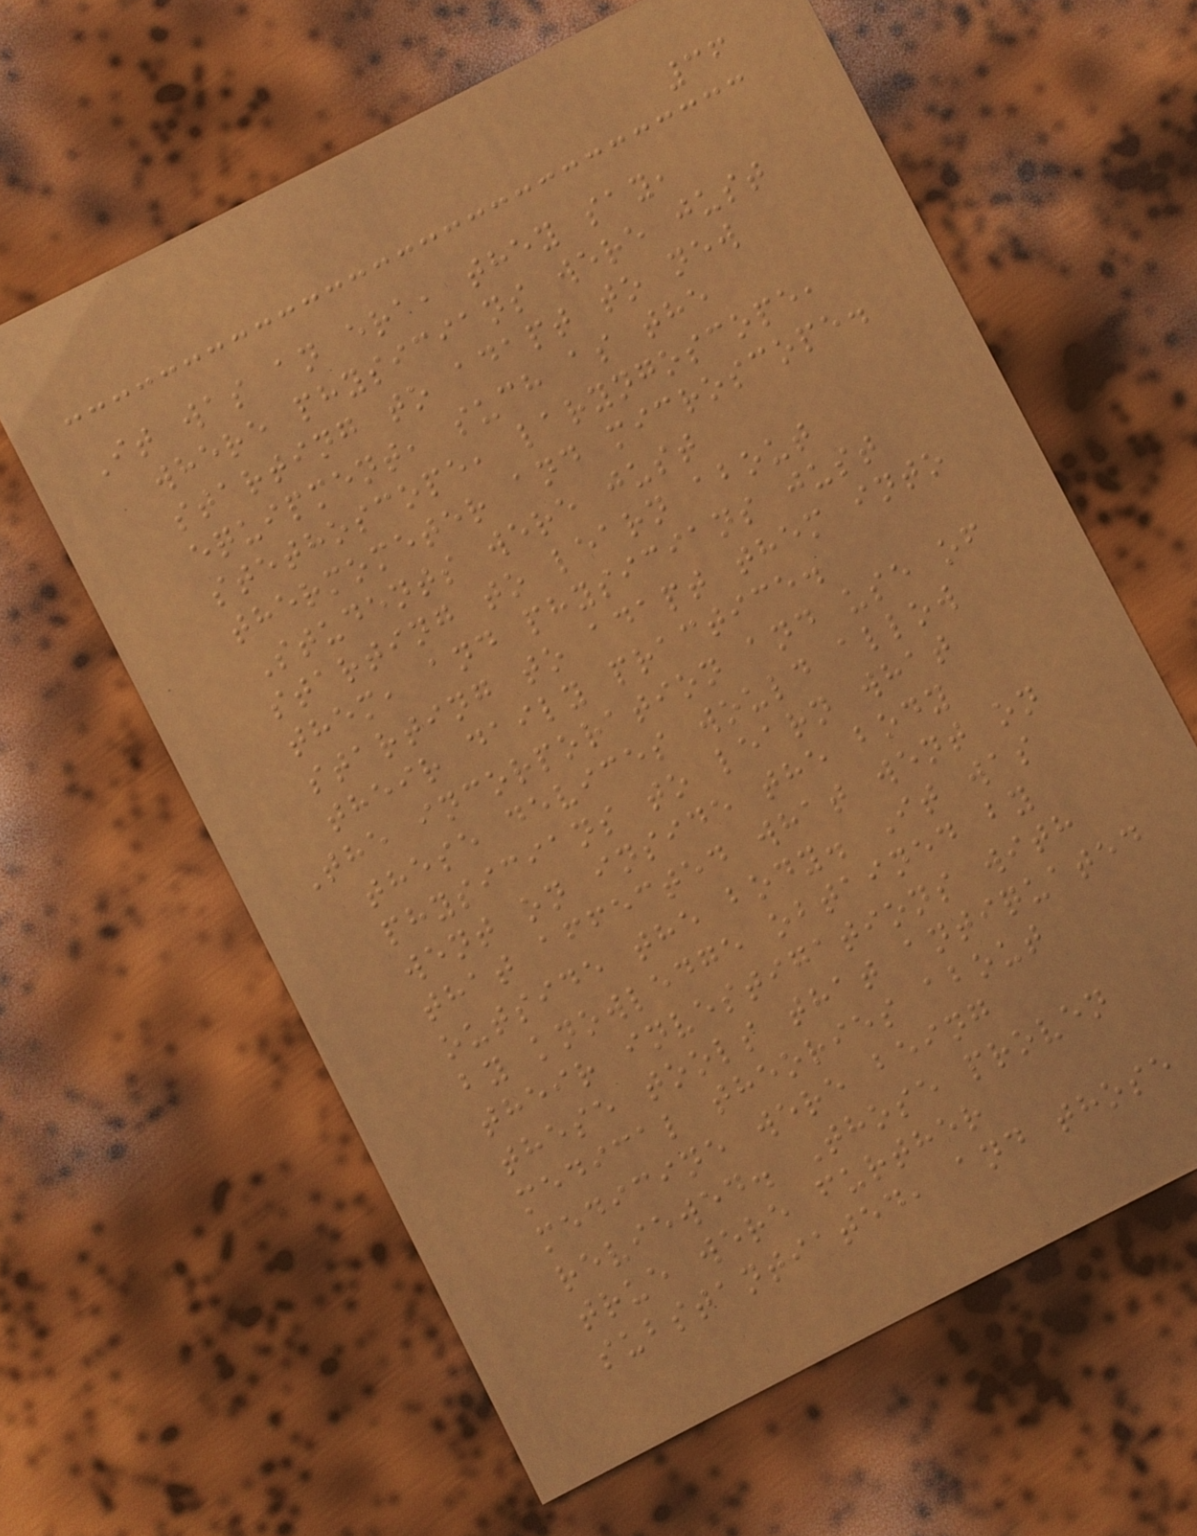36
It was an era, they say,
where physicians were just
starting to adapt to new
equipment, such as the
stethoscope, laryngoscope,
thermometer and microscope.
Students were just
starting to learn about
them, and physicians just
starting to adapt them into
their daily practice.
The incorporation and use of
these devices would allow
physicians to learn what
went on inside the body
that affected what went on
outside the body. It was
by knowledge obtained by
their investigations with
these tools that antiquated
medical theories about
medicine were being
reviewed. Those proven
true were further
substantiated, and those
